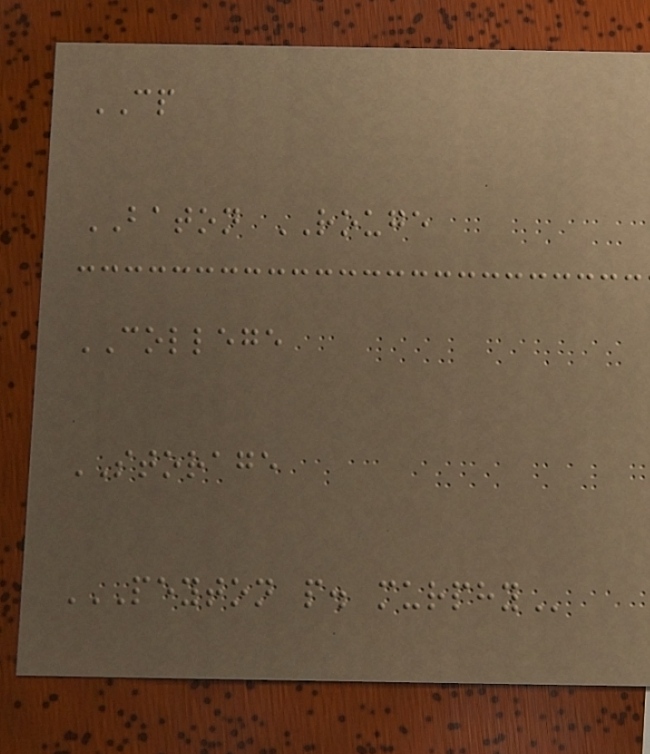CP
BATON ROUGE
COLLEGE
STORAGE
PEYTON P. MURPHY
